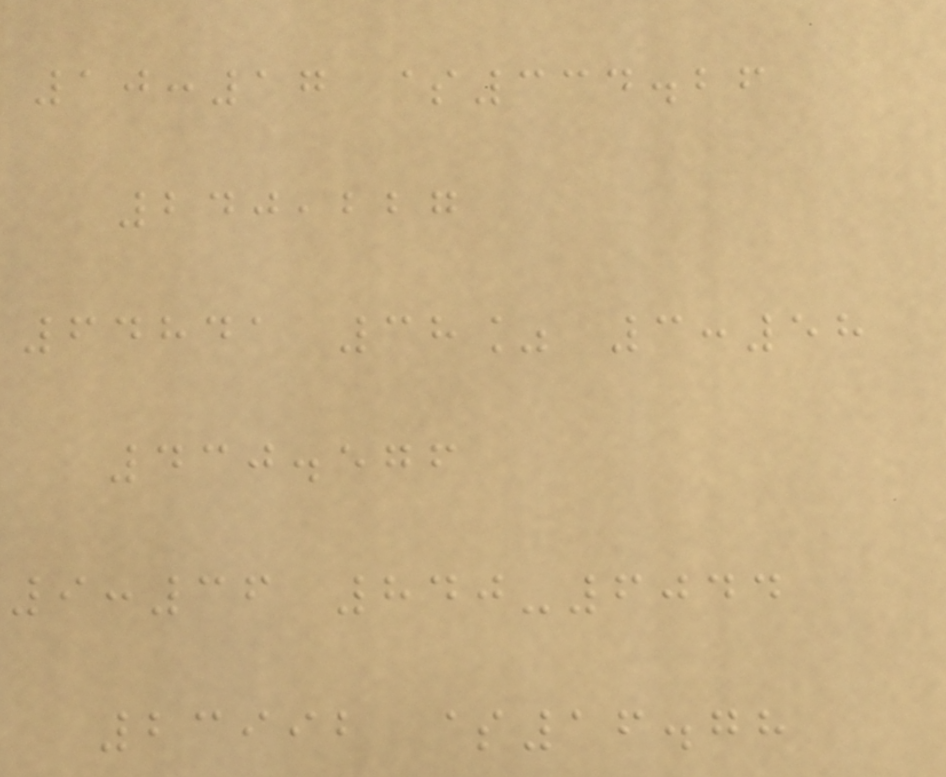10:17 $334.26
240,227
64841 38% 3:58
430.576
9:36 840-6044
23992 $16.78
